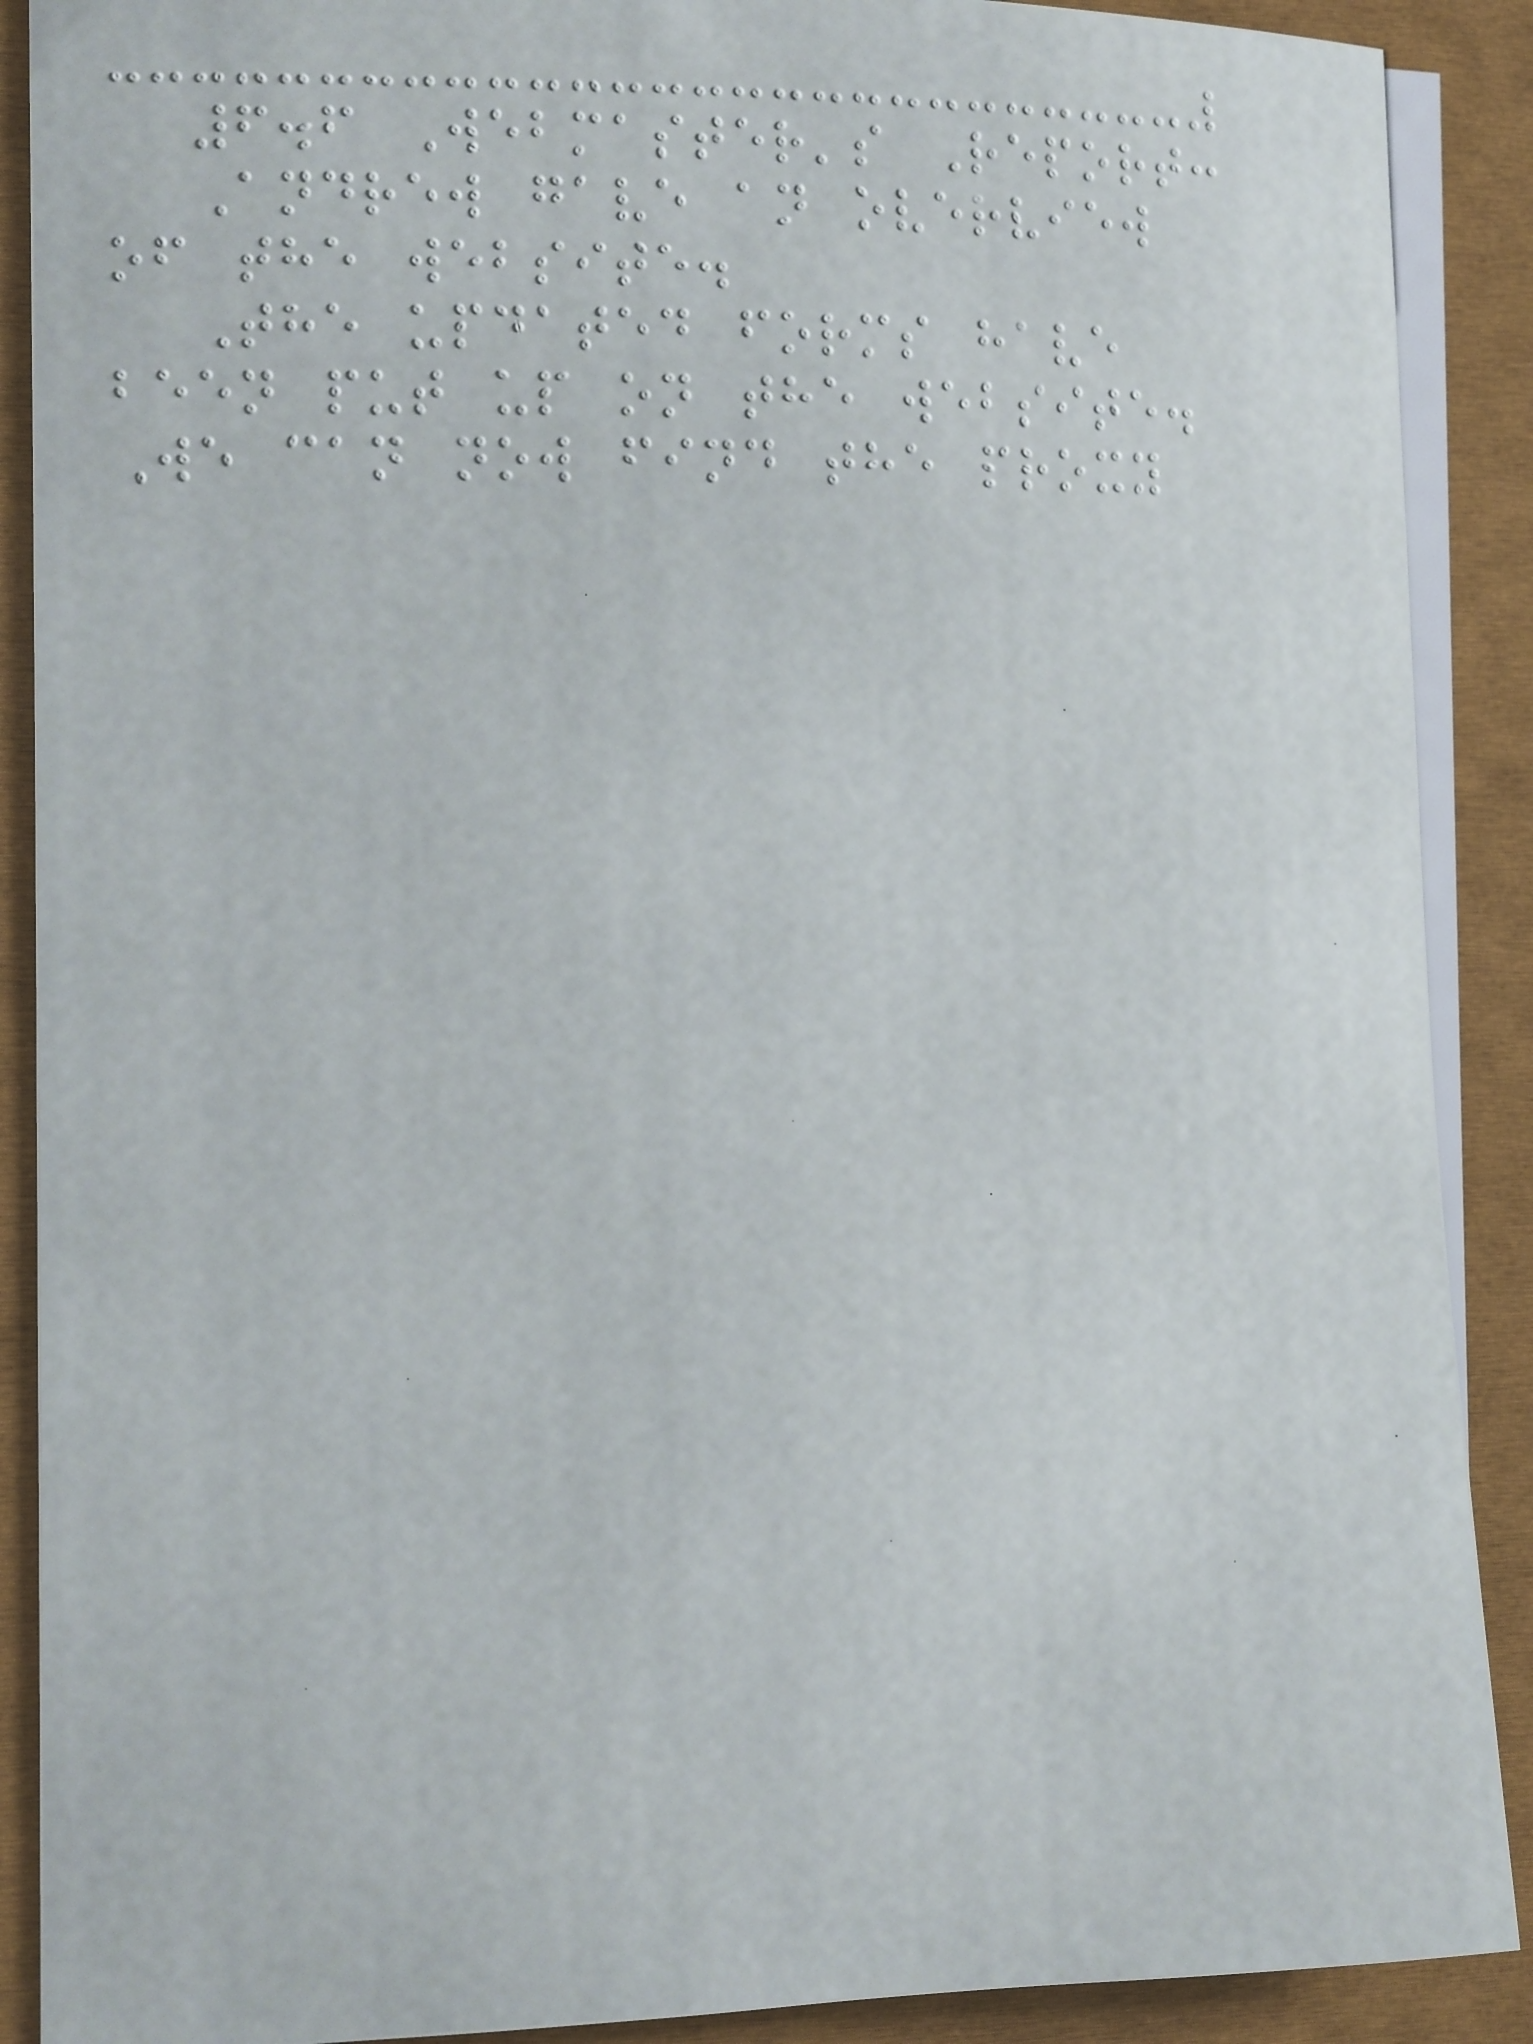6.6 Webmaster's Report:
Andrew gave an overview
of the website.
The updated forms have
been put up on the website.
We can now find the proxy
